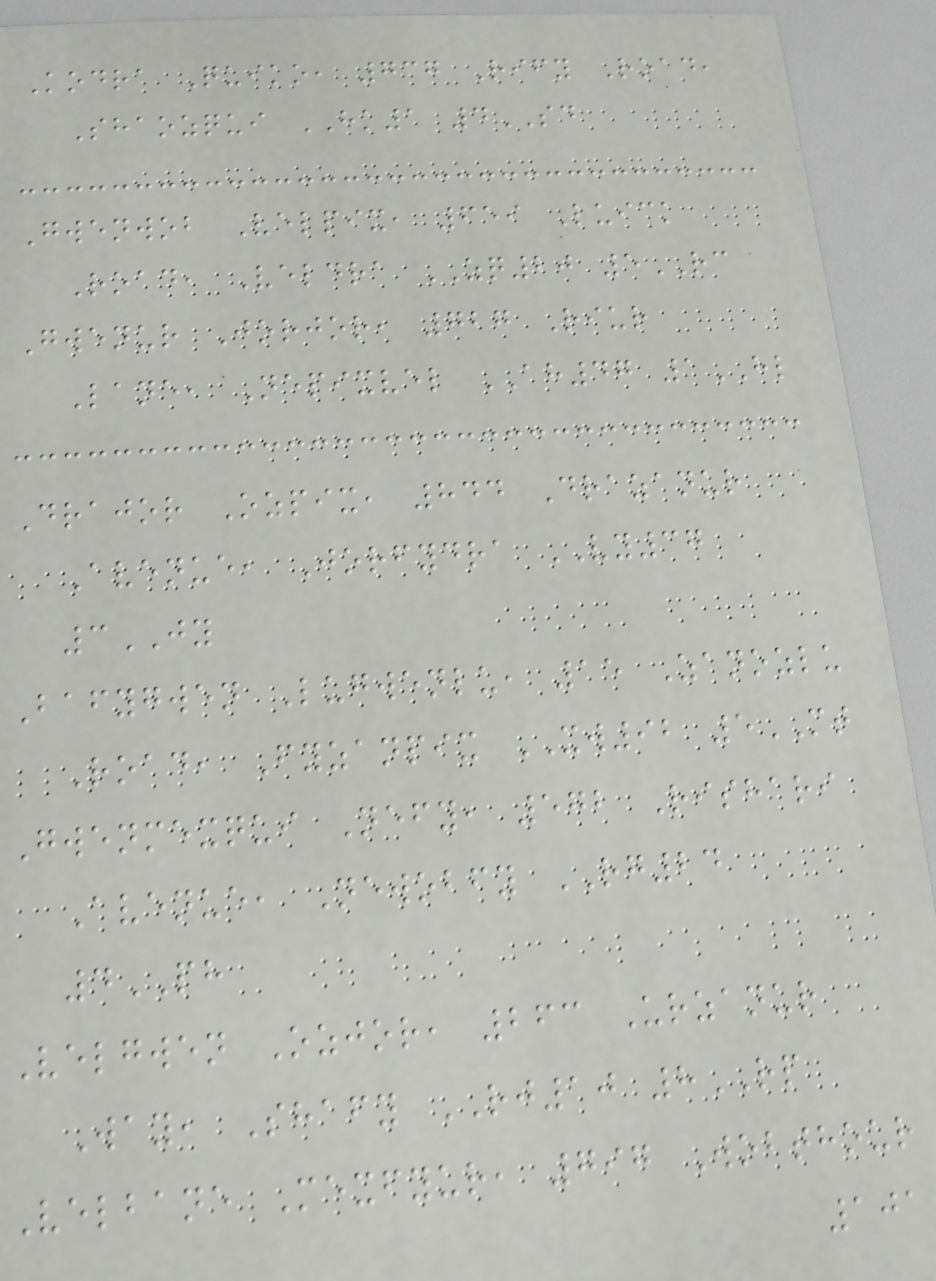Kodra Quiko, 737 Rify Road,
Shaozqui HK1 4SD
Gwenwob Velpix, 659 Luick
Road, Veldra ZQ20 5RC
Gwenur Jorjor, 727 Riur
Lane, Nepixvel AH47 1HL
Drajor Ozpix, 844 Drazanur
Avenue, Jorfydra VY37
3JY
Bafygwen Lugwenlu, 15 Zanozlu
Road, Fyzanpix XW92 5MT
Gwenmexqui Nefy, 572 Rishari
Avenue, Newobfy RG24
4PH
Velgwen Ozjor, 263 Urzanur
Way, Shafy RJ10 8RP
Velbane Mexfyur, 797 Wobthour
101
